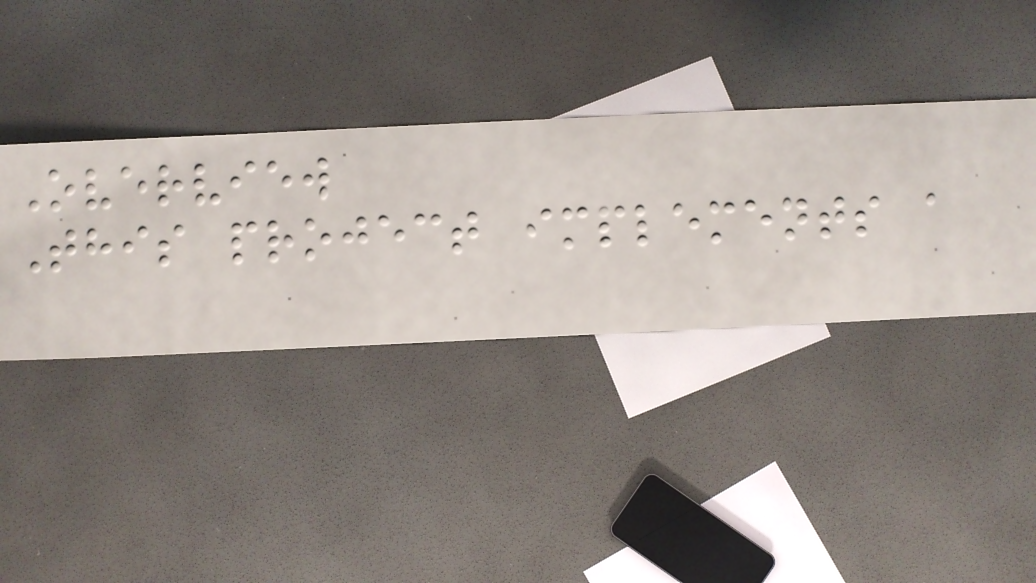Overview
This project implements a
